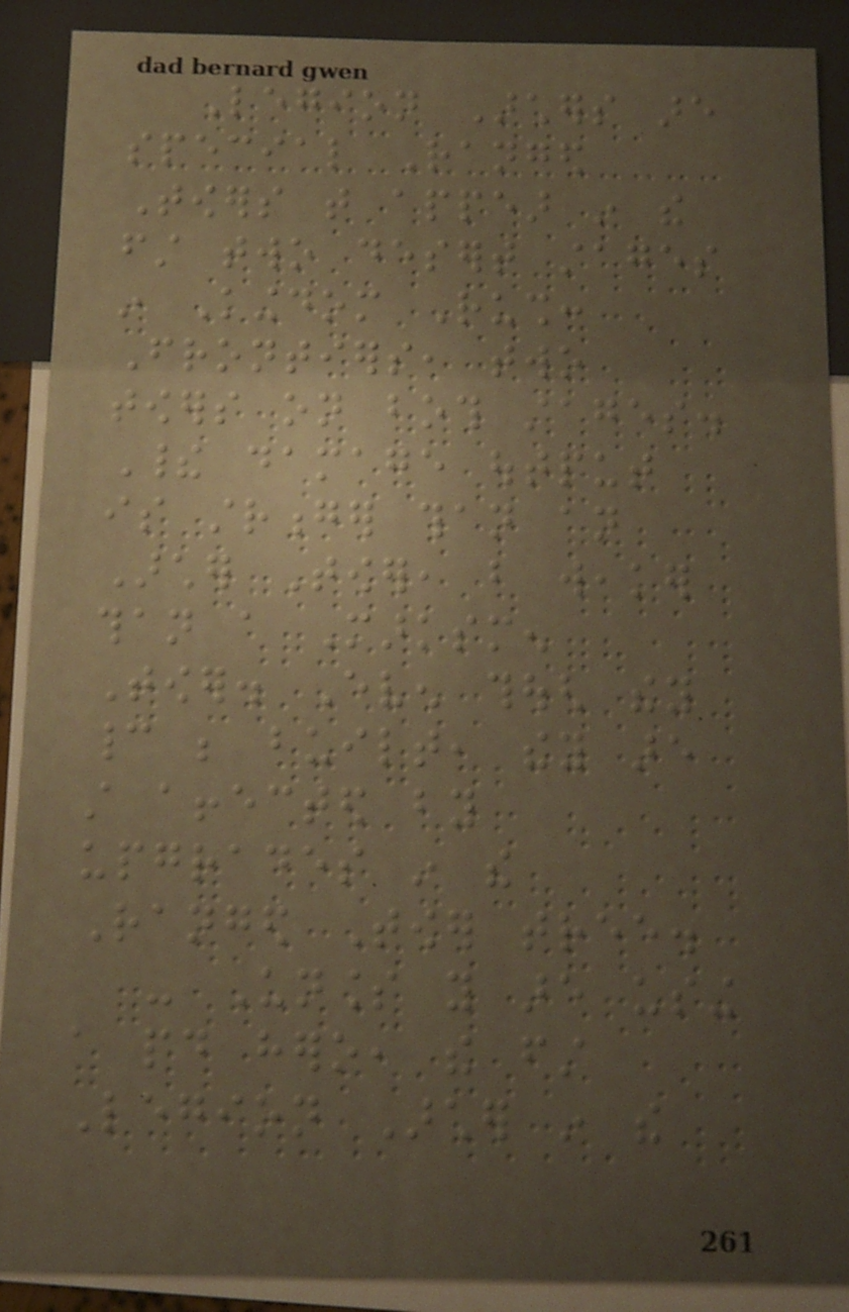Legion Archers are
special Ranged
Towers that appear in the
first two desert stages
in Kingdom Rush:
Frontiers, two
towers on both stages.
Their damage output
is stronger than an
Archer Tower, but weaker
than a Marksmen
Tower. Even though they
cannot be built, they are
still affected by
upgrades in the
Ranged Tower tree.
- Unless you are using
a paid hero, the first
Legion Archer in the
